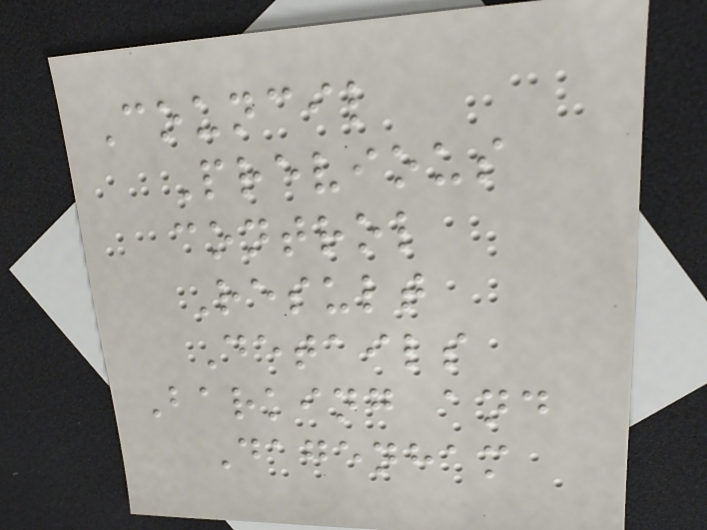Council
Previous
control
Result
Details
Barking and
Dagenham
